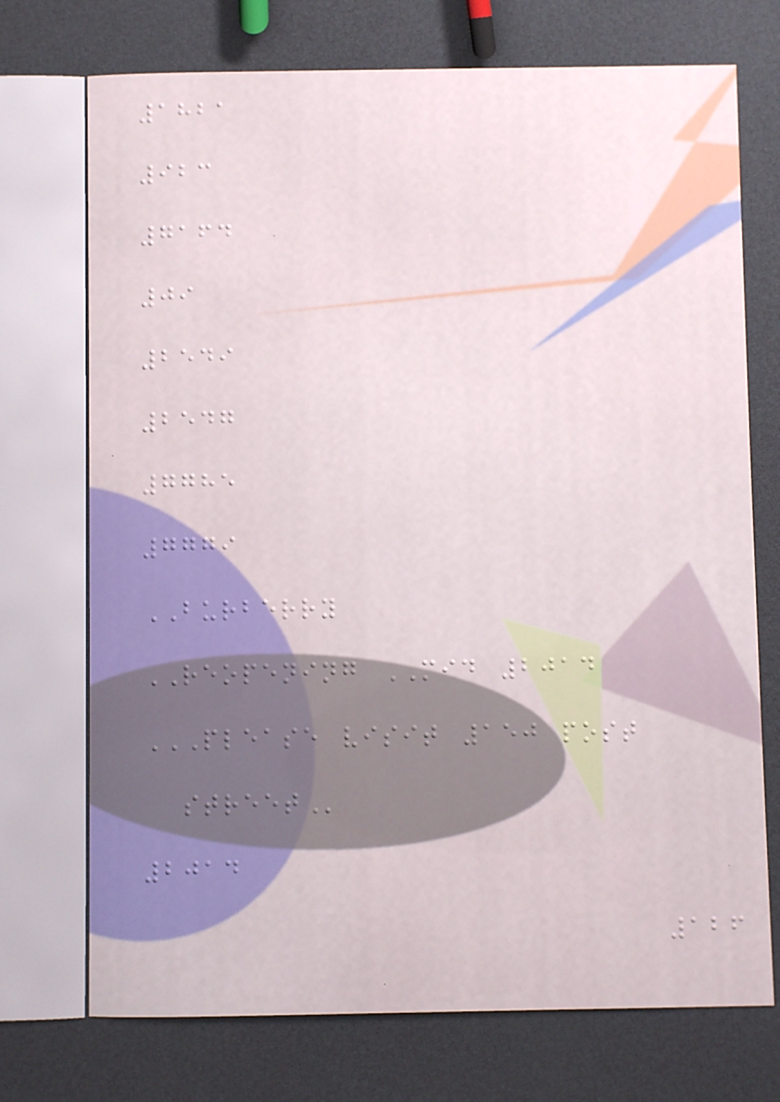1821
923
7164
09
2549
2547
7785
7779
BURBERRY
REOPENING MID 2014
PLEASE VISIT 150 POST
STREET
2014
126
